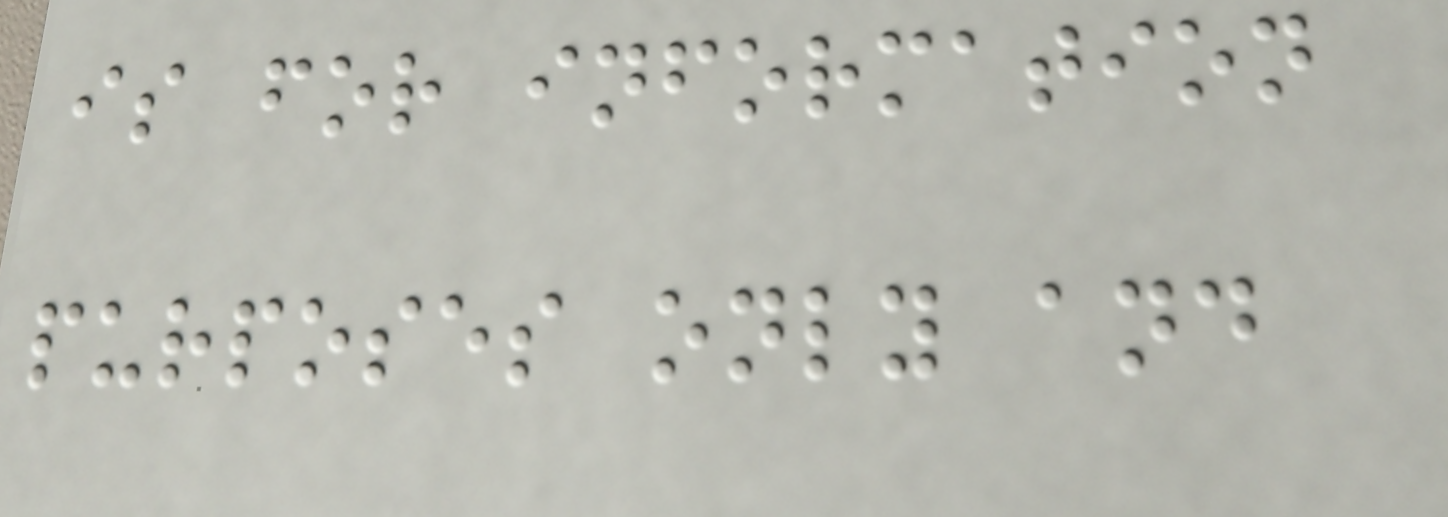is for information
purposes only and
